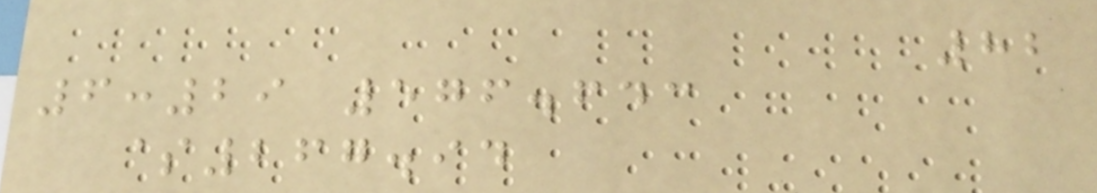82
6:29 576.643
$267.94
